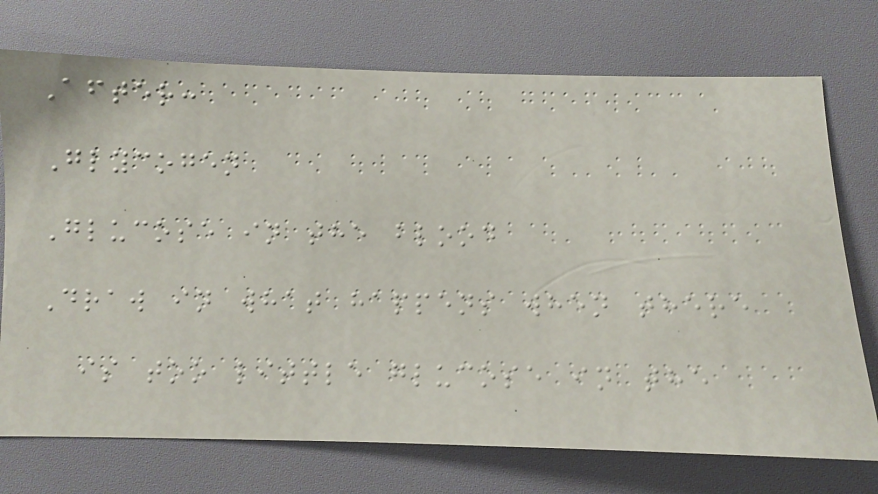After:
Glycogen
Glucose in the blood
Draw in what happens when there
is too little glucose in the
